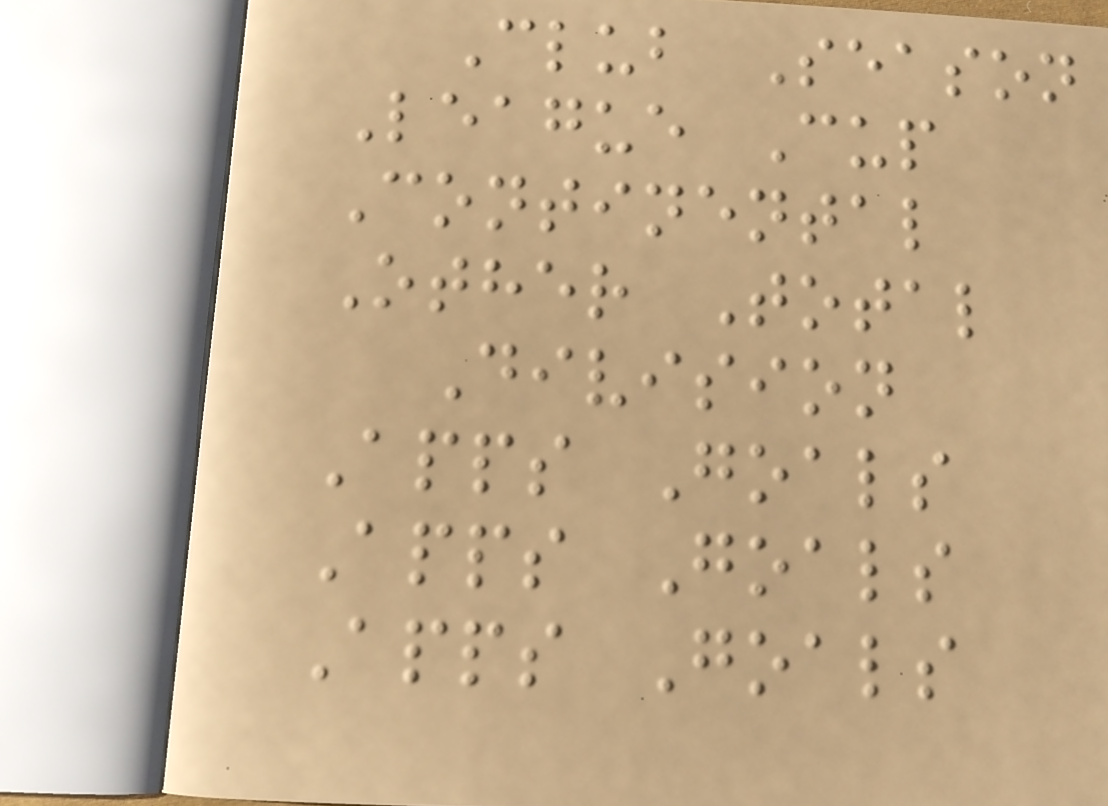Club Season
League Cup
Continental
Other Total
Division
Apps Goals
Apps Goals
Apps Goals
